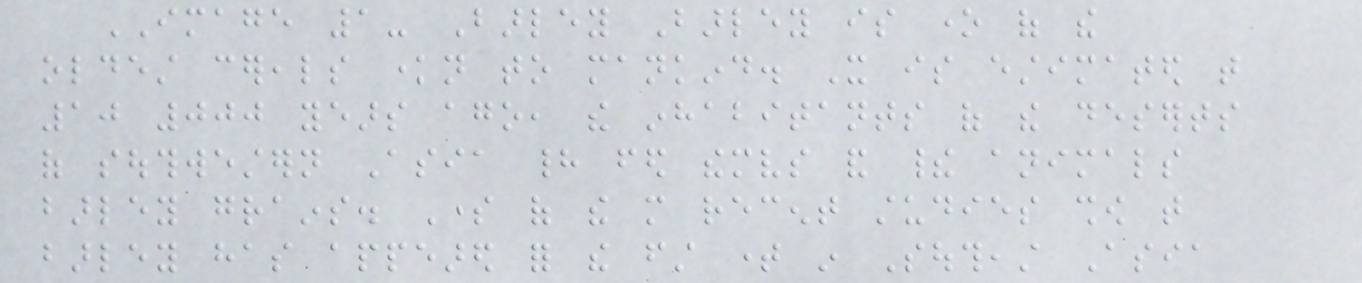IMAGE 1- Barley Barley is one of the
oldest cereals known to mankind. It is estimated that
10 000 years ago, the inhabitants of the deserts
of southwestern Asia had fed themselves and their animals
barley grains. Some of the more recent studies show that
barley has appeared for the first time in Southeast Asia
